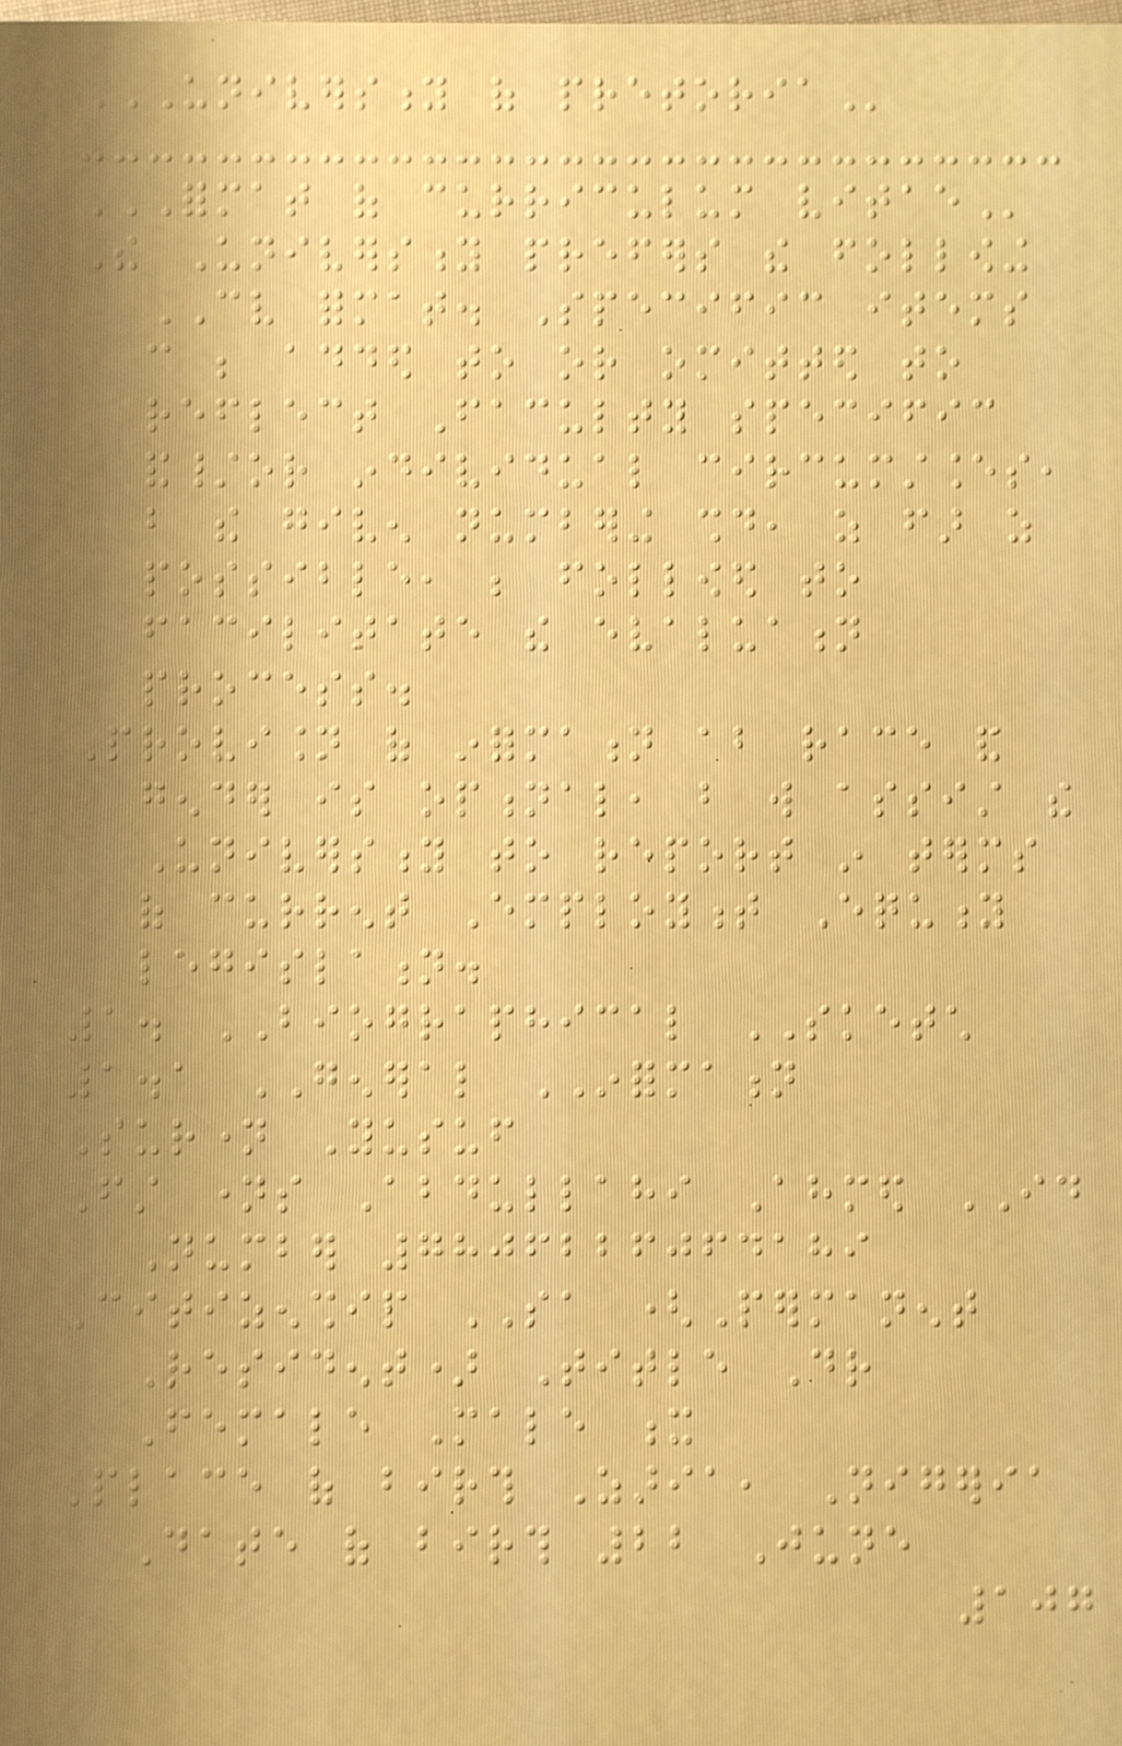UNIVERSITY OF PRETORIA
FORMAT OF CURRICULUM VITAE
The University prefers the following
CV format. Specific items
can be added to or omitted to
reflect Faculty specific
and/or individual circumstances,
but the given numbering should, as far as
possible, be followed to
facilitate the evaluation
process.
Provision of information about race and
gender is optional, but will assist the
University to report in terms
of current Employment Equity
legislation.
1. BIOGRAPHICAL SKETCH
1.1 GENERAL INFORMATION
Surname Yusuf
First names Abdullahi Ahmed ID
Number 7806226064189
Citizenship SA (Permanent
Resident) Title Dr
Female Male x
Place of birth Zaria, Nigeria
Date of birth 22 June
107
